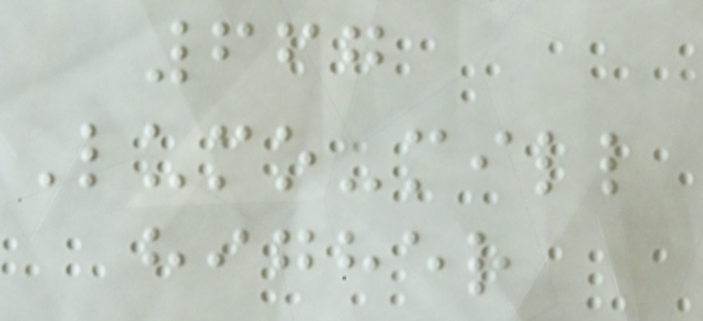667
Lumo-mill
higher
